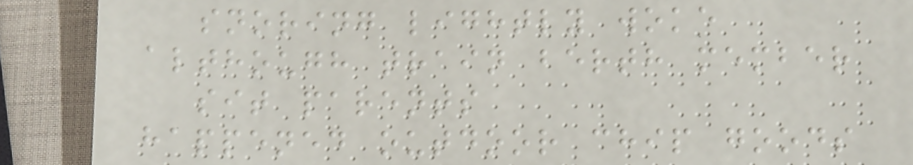snoring lightly woke
although train berth member
sit parents
happened outdoor chip goods
